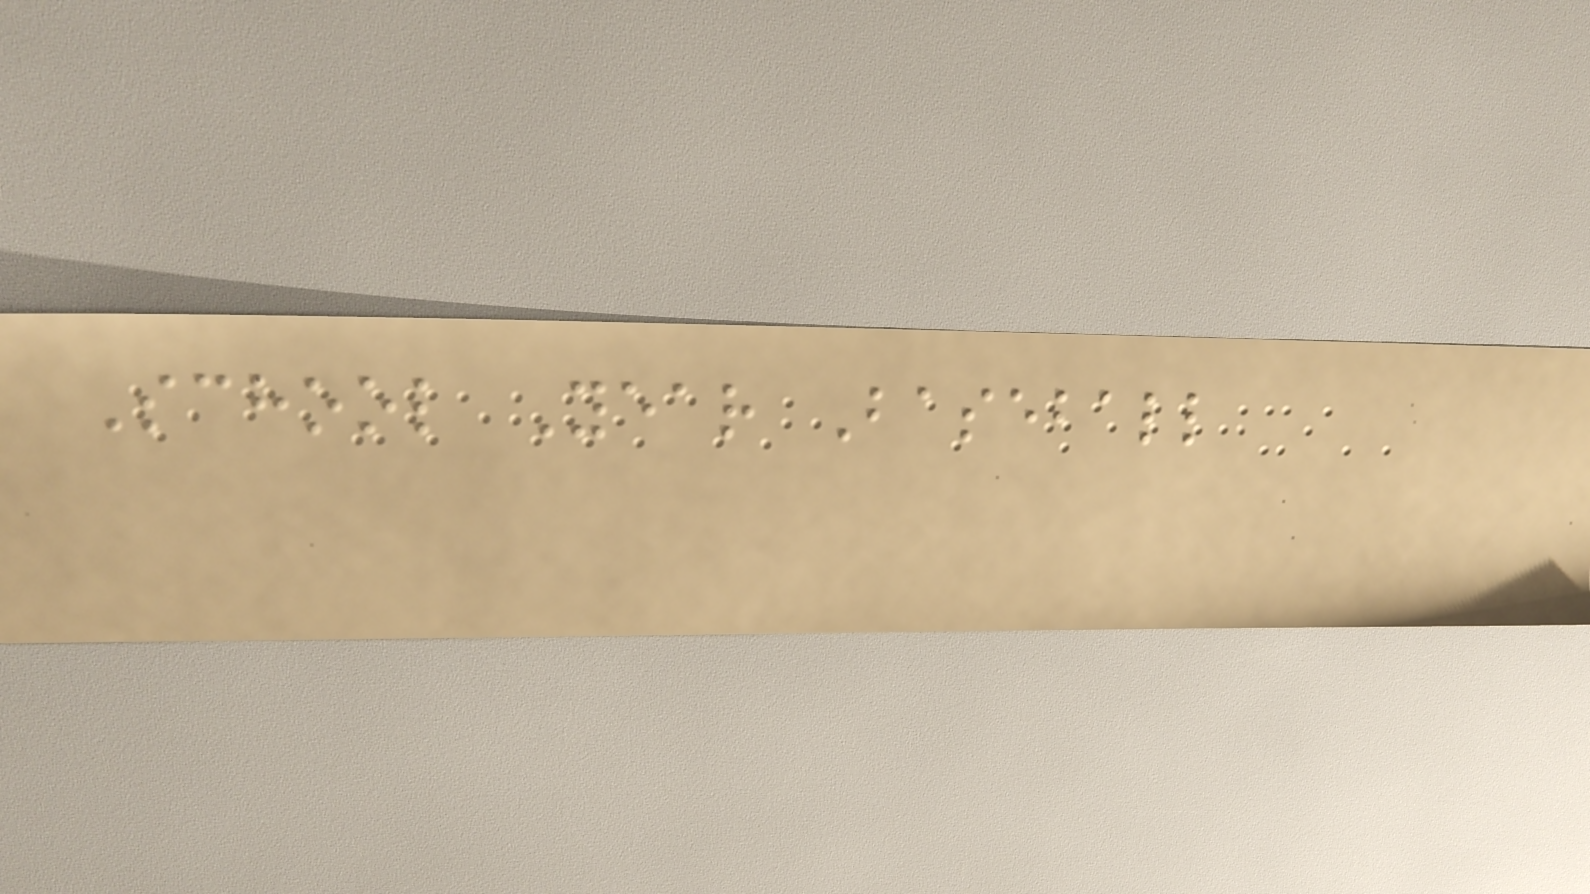School Year Baseball
